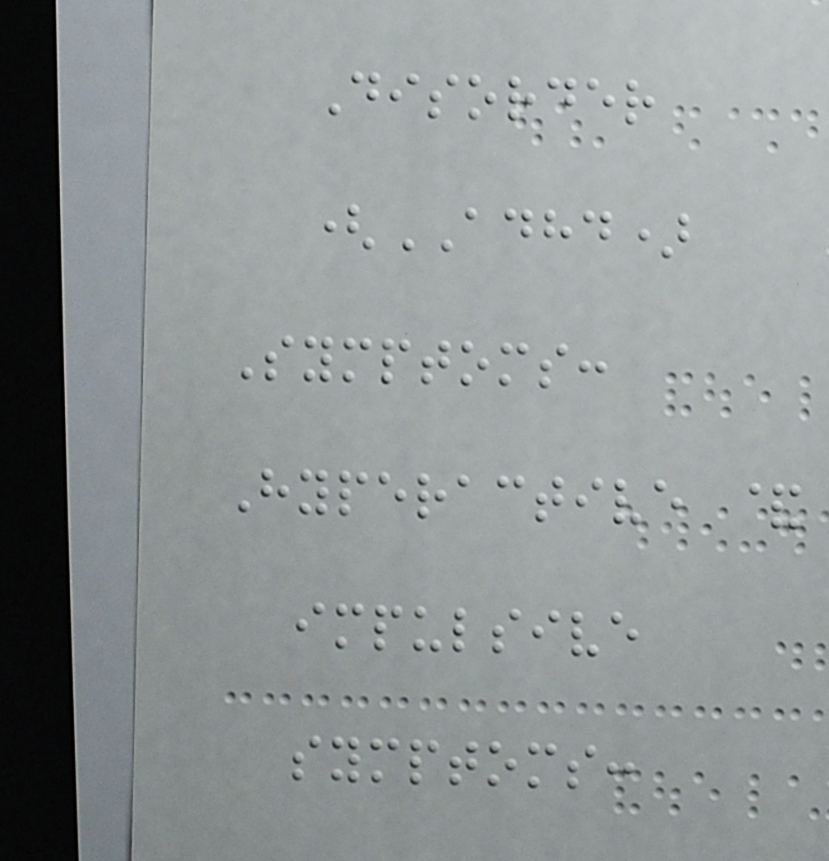Disorder
(ADHD)
Symptoms:
Hyperactive &
impulsive
symptoms:
